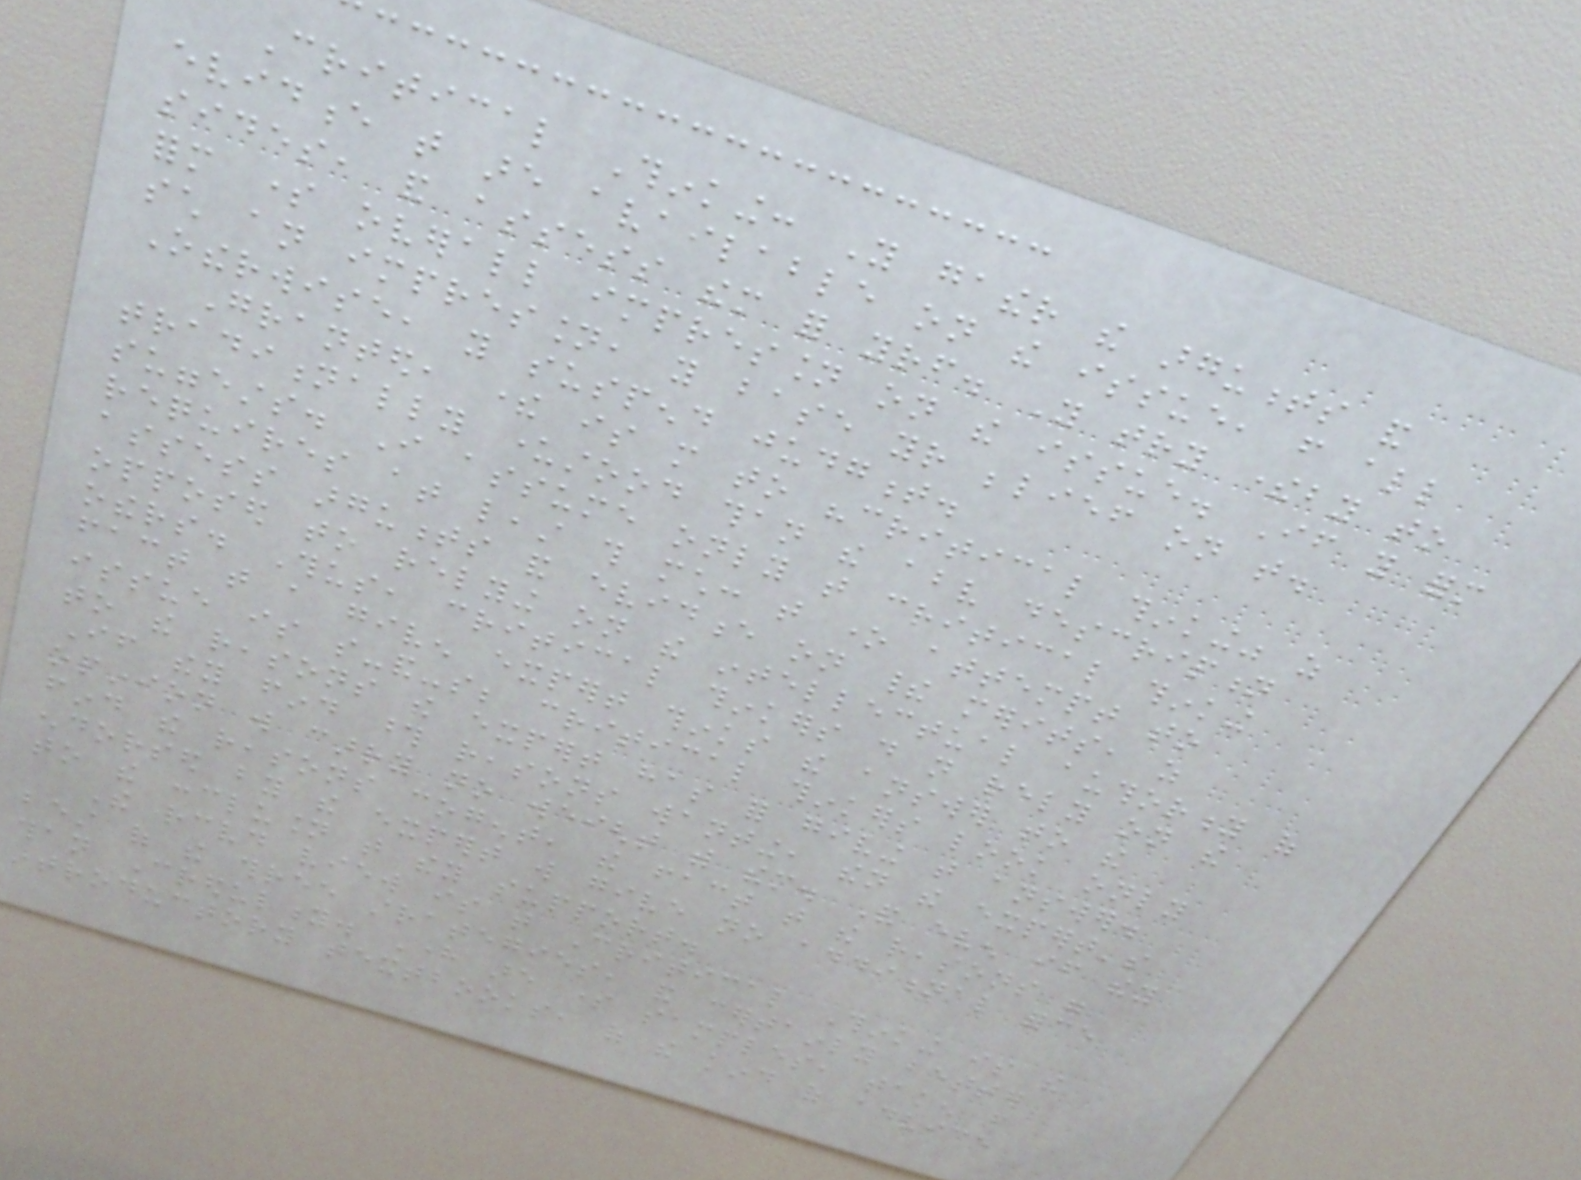Critical Thinking: You gather the arguments and
evidence that are available on the issue, from all
sides, and assess them for yourself. You try thereby to
form some overall impression on the issue. If you form
such an impression, you base your belief on that.
Otherwise, you suspend judgment.
Granted, there is more to "critical thinking" as
traditionally understood than the above description
suggests. I assume only that critical thinking
requires at least this much: that one attempt to
assess arguments and evidence on their merits, as
opposed to relying on the intellectual authority of
others. Thus, critical thinkers do not rely on the
fact that a given expert thinks the answer to the
issue is so-and-so; critical thinkers look only
to the reasons the expert has for giving that answer.
If they find those reasons wanting, then the expert's
opinion will carry no weight with them. And even if they
find the reasons cogent, the fact that the reasons were
endorsed by the expert will give no additional force
to the conclusion that they support.
The received view is that Critical Thinking is the
best of the three strategies, and certainly better
than Credulity. Here are some samples, taken from
introductory textbooks, of the kind of advice
